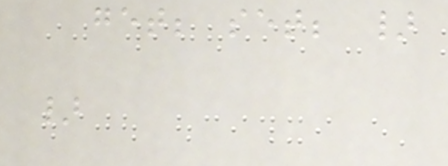get; set; }
}
